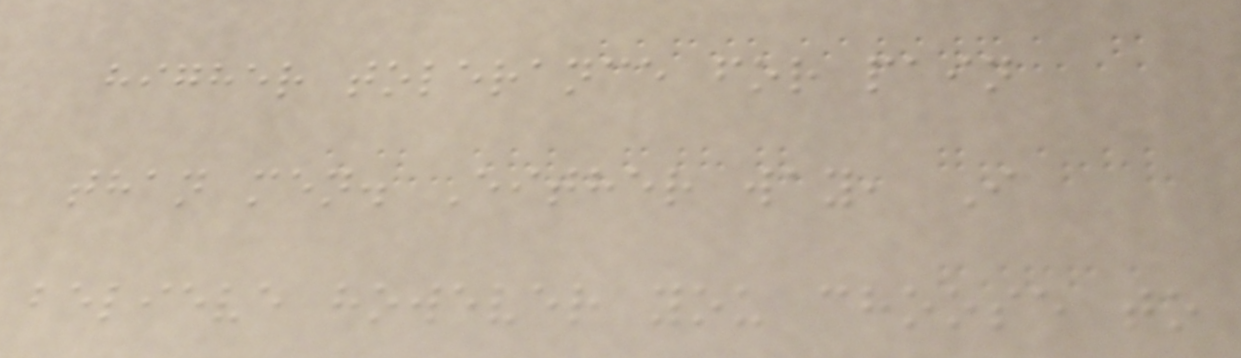higher tolerance for pain
than men. Either way, I
believe however you choose to
